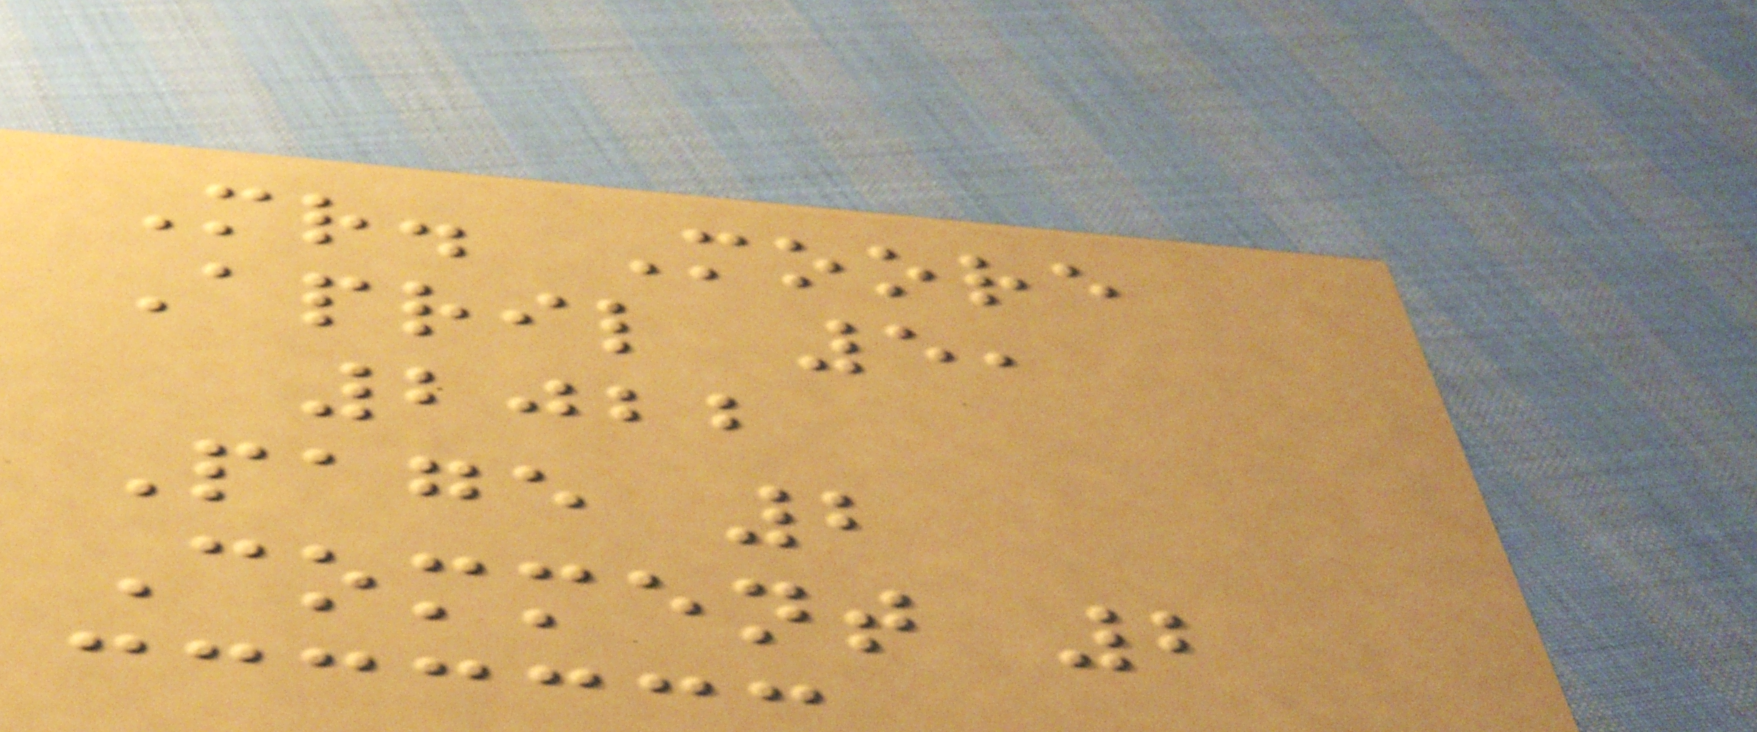Mr. Moore
April 5,
2022
Page 2
Comment 2
